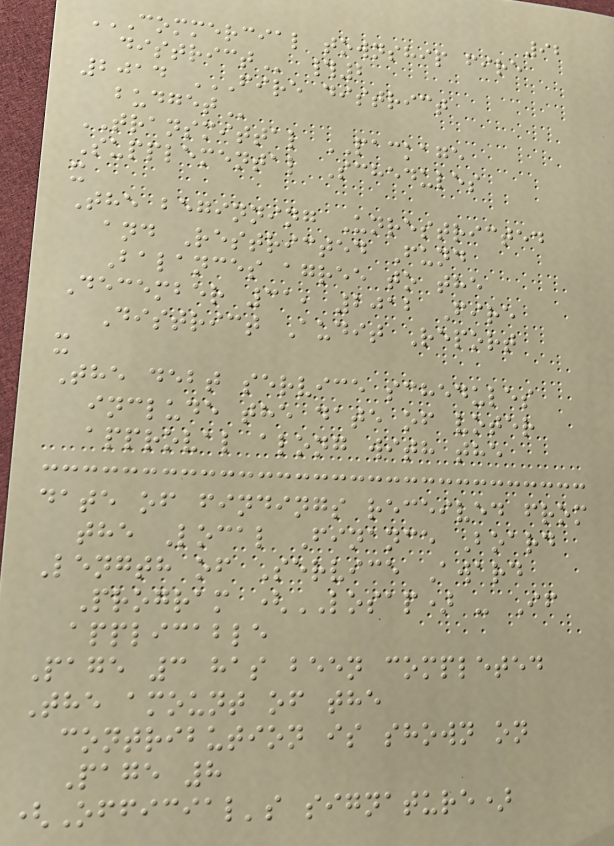92
COMMERCIAL TOWNSHIP FIRE
DISTRICT #2
2014 FIRE DISTRICT
BUDGET
TRANSMITTAL PACKAGE
Supplemental Schedules
x
The beginning Unrestricted
and Restricted Fund
Balances agree to the
December 31, 2012 Fire
District Audit Report
x
The debt service schedules
include the date of voter
approval along with the
date of findings received from
the Local Finance Board
Length of Service Award
Program (LOSAP) - If
applicable
Page 3 has been completed
The amount of the
contribution is shown on
Page 8
(Official's signature)
